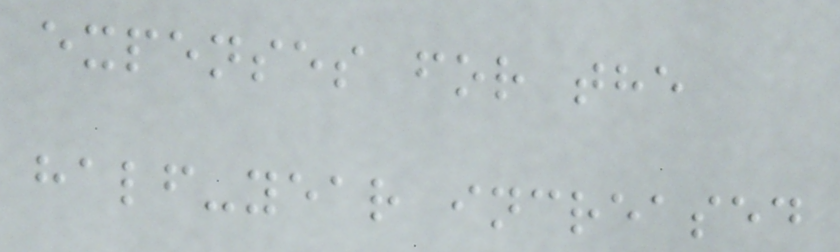expenses for the
half-year increased
